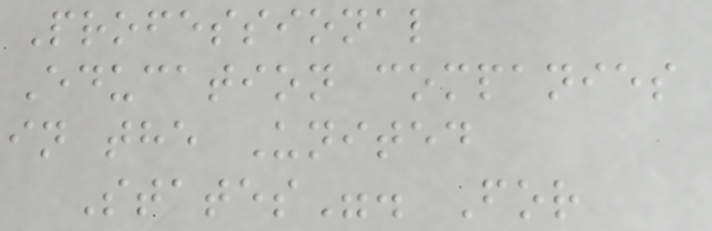Professional
Education companies
in the United
States". For
